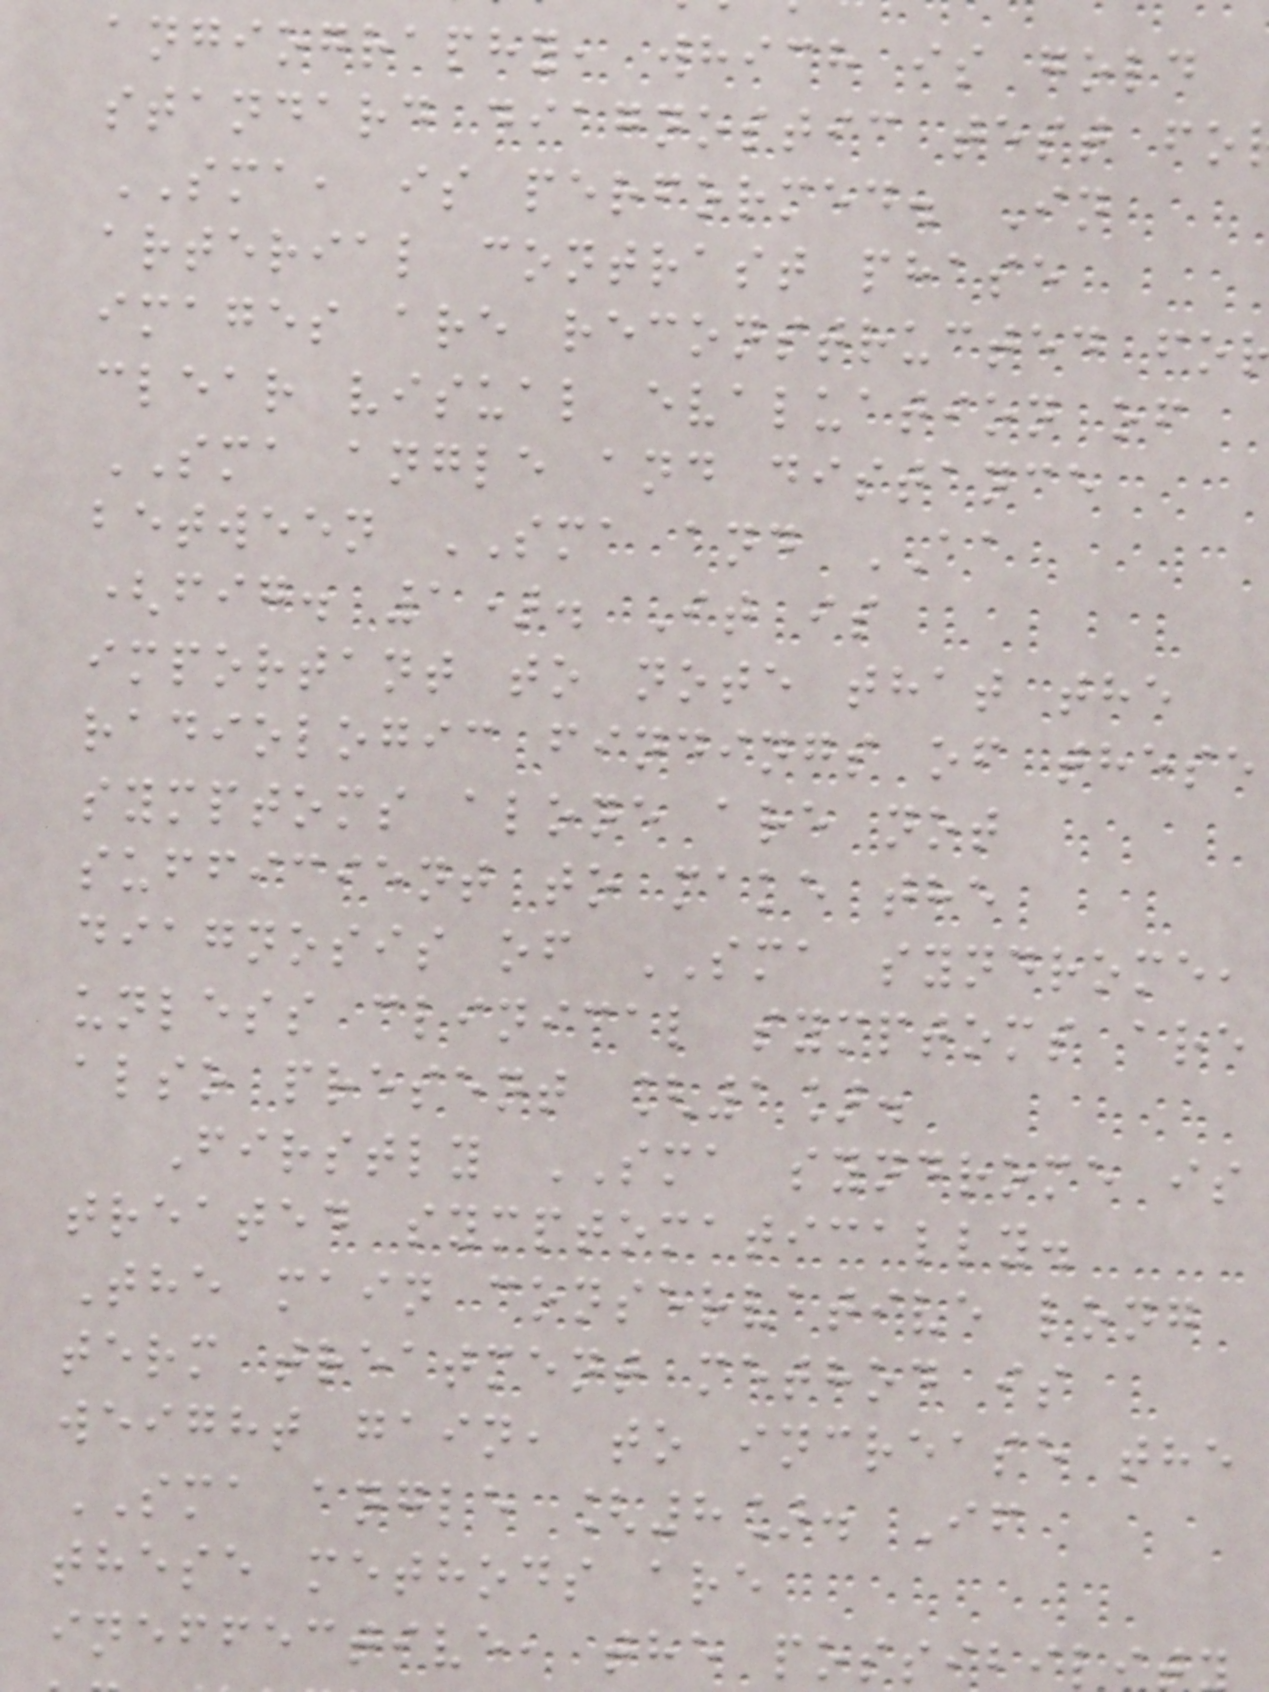angiography, which is gold
standard diagnostic test fo
SMA, is performed. In
arterial contrast phase
images are reconstructed fo
clear visual evaluation of
SMA angle and distance
between SMA and AA
(fig. 1). It is
important to note that the
radiologic findings of these
symptoms alone are not
sufficient to make the
diagnosis of SMA syndrome,
unless clinical symptoms are
also present [1].
Firstly SMA syndrome is
treated symptomatically.
The main conservative long
term treatment method is
weight gain, to increase the
SMA angle [8]. If
these methods are
ineffective, the possibili
